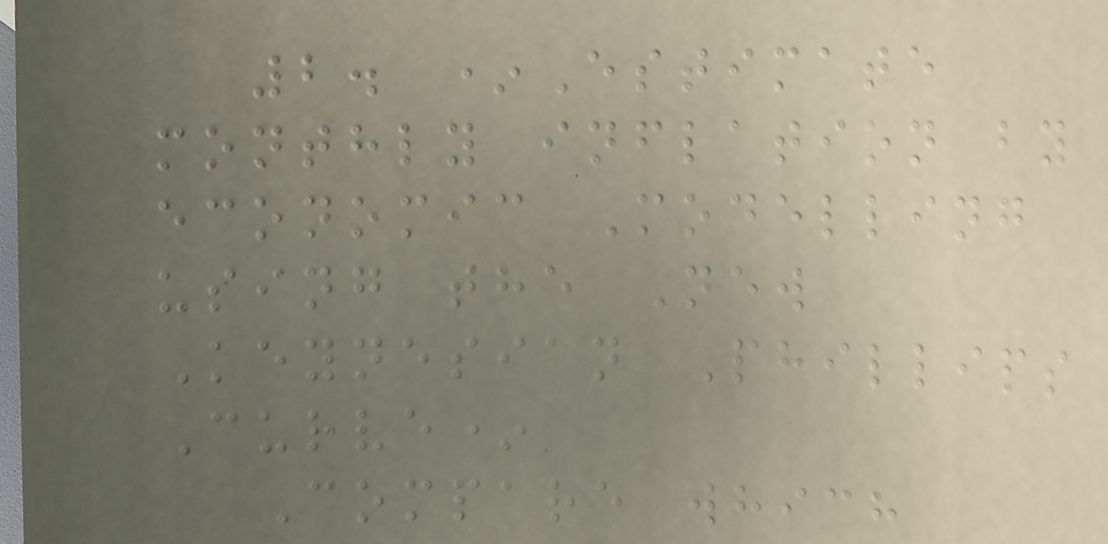2. *Estimate
monthly inflation by
economic Modelling
using the New
Keynesian Phillips
Curve*
Compare which
